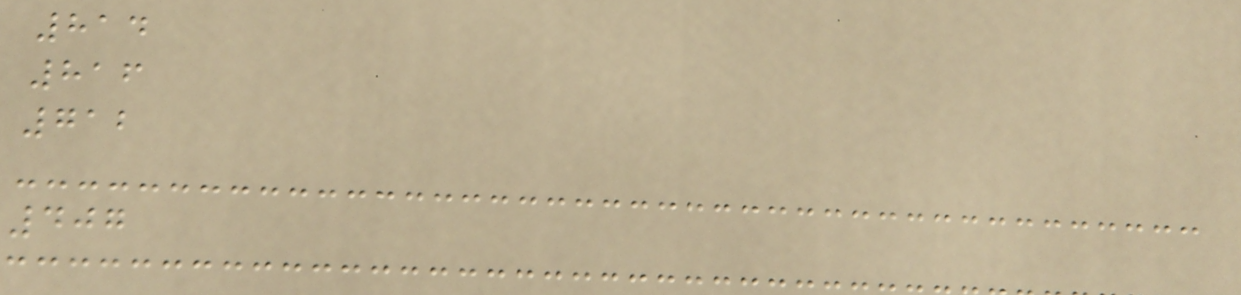814
816
712
407
